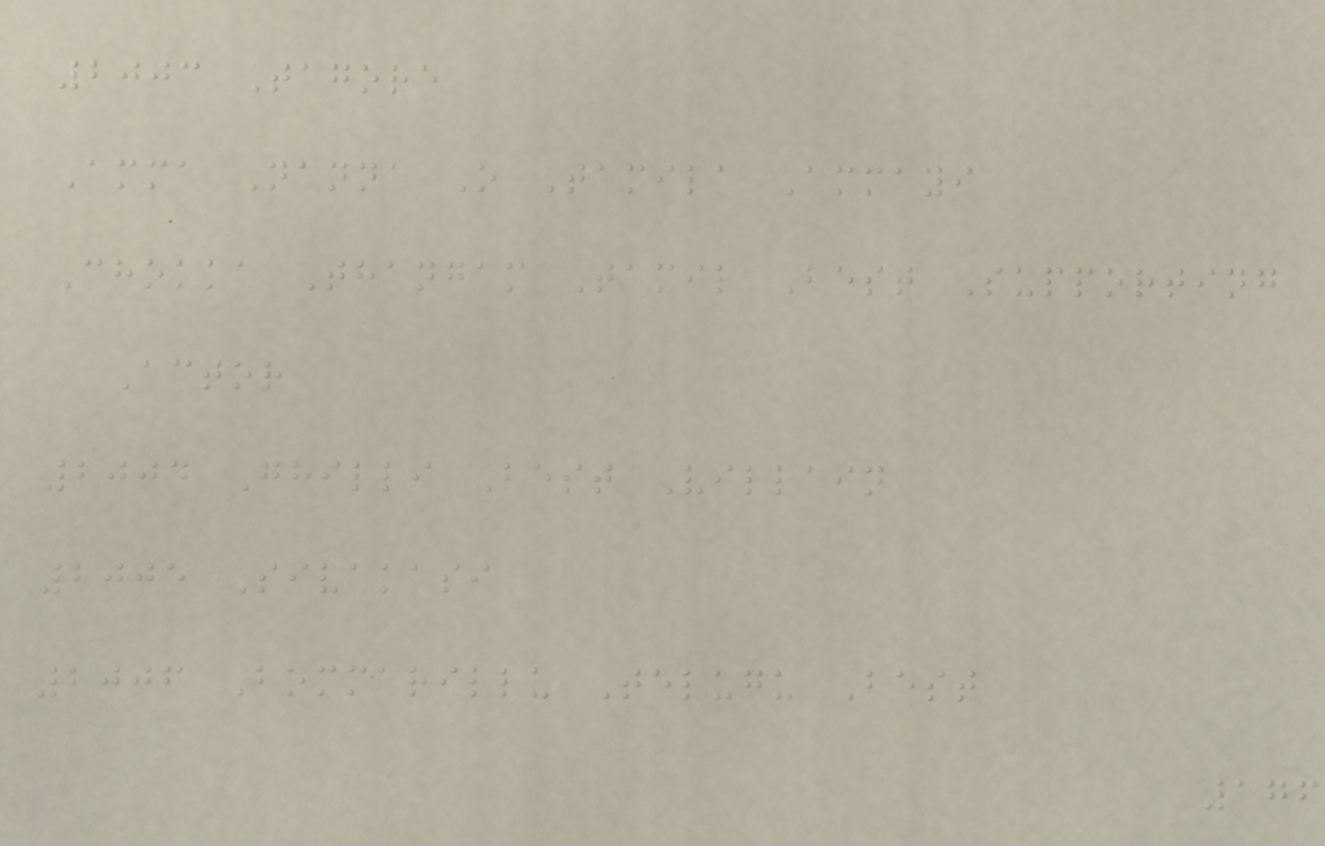2003 Tagore
Amma Nanna O Tamila Ammayi
Chokka Thangam Tamil Best Supporting
Actor
2004 Ghilli Best Villain
2005 Sivakasi
2006 Bommarillu Telugu Best
176
